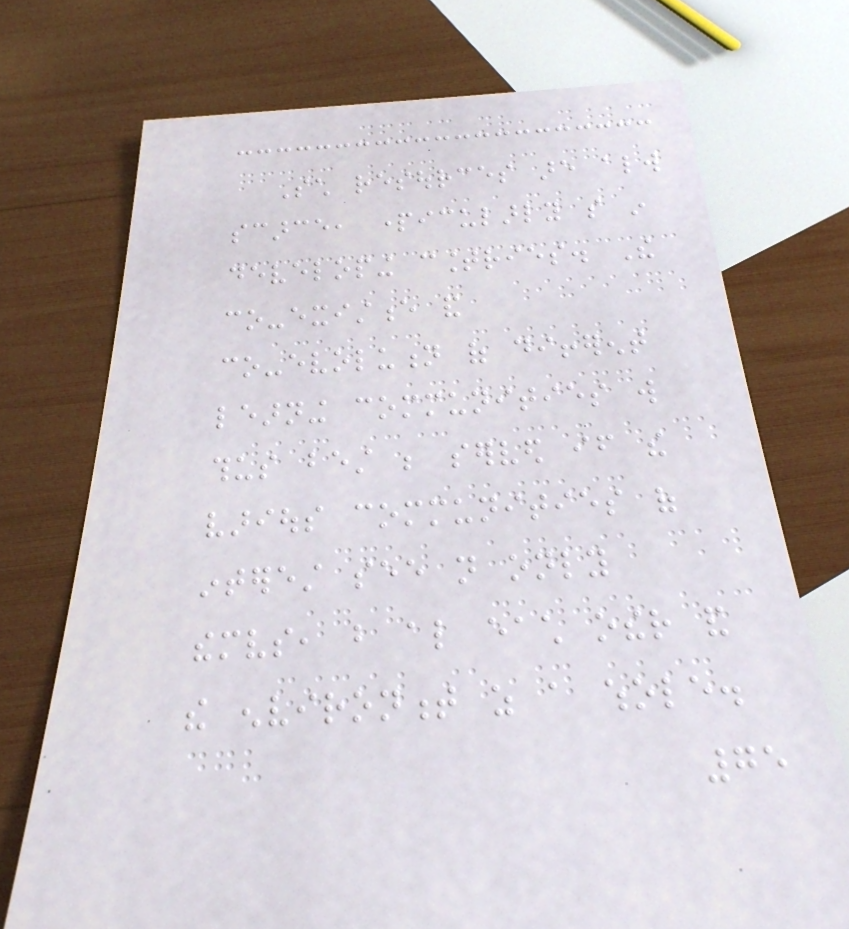Such resources are always
scarce, particularly so in
developing countries. The
co-existence and
co-evolution of different
learning communities will
thus best be served if the
various communities of
interest see not only
themselves, but also each other and
the environment as a whole.
75
